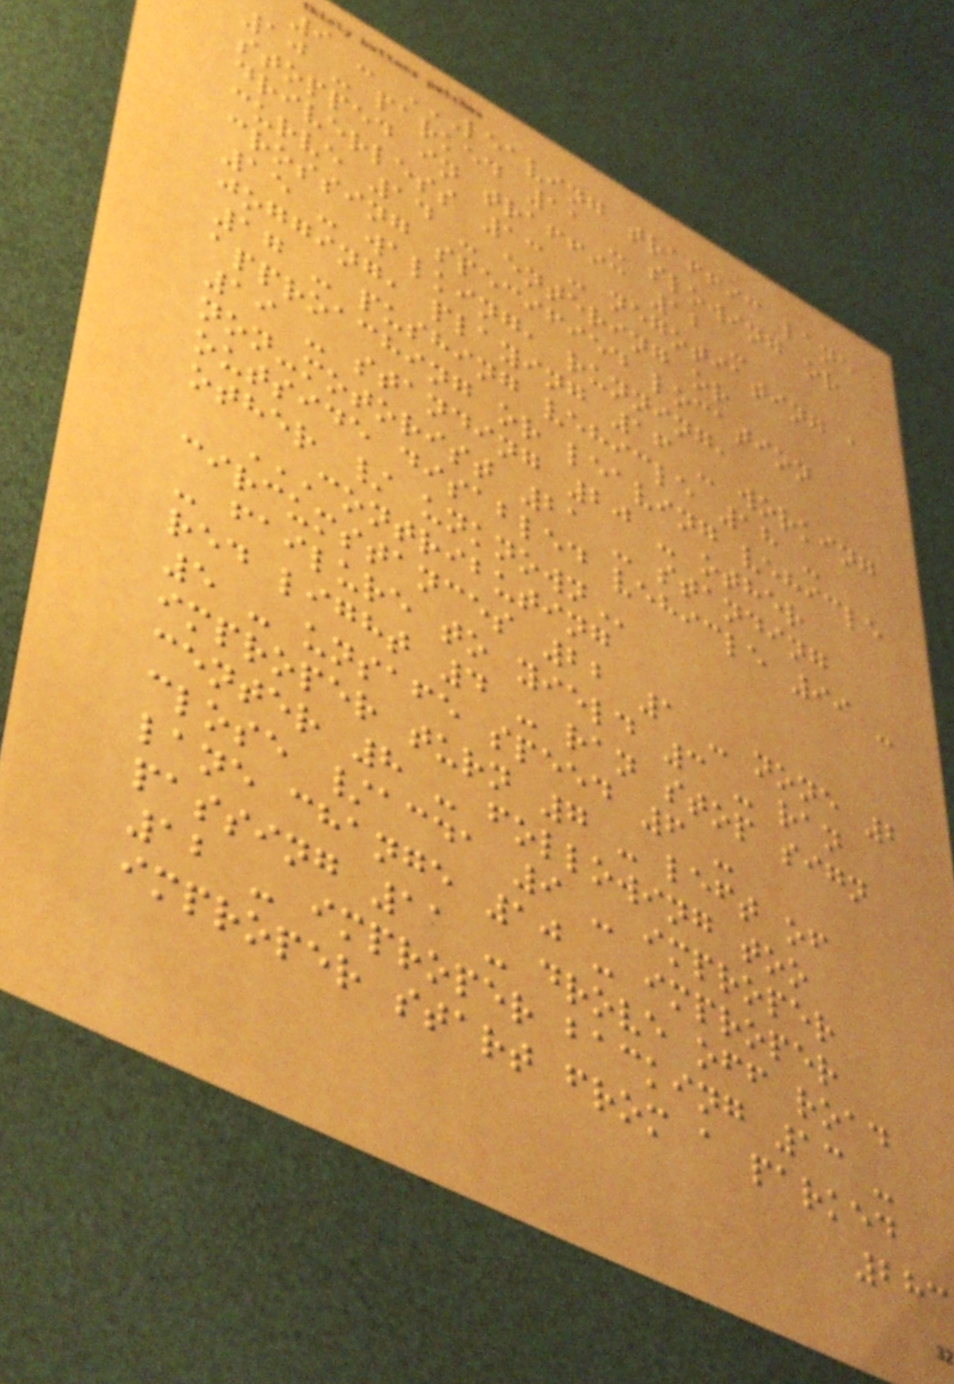9 - LEAVING TRAFFIC LANE
10 - PARKED 11 - SLOWING OR
STOPPED IN TRAFFIC 12 -
DRIVERLESS 13 - NEGOTIATING A
CURVE 14 - ENTERING OR
CROSSING SPECIFIED LOCATION
15 - WALKING, RUNNING,
JOGGING, PLAYING 16 - WORKING
17 - PUSHING VEHICLE 18 -
APPROACHING OR LEAVING VEHICLE
19 - STANDING 20 - OTHER
NON-MOTORIST 21 - STANDING
OUTSIDE DISABLED VEHICLE 99 -
OTHER / UNKNOWN
CONTRIBUTING
CIRCUMSTANCES 22 1 - NONE 2
- FAILURE TO YIELD 3 - RAN
RED LIGHT 4 - RAN STOP SIGN
5 - UNSAFE SPEED 6 -
IMPROPER TURN 7 - LEFT OF
CENTER 8 - FOLLOWING TOO
CLOSE /ACDA 9 - IMPROPER
LANE CHANGE 10 - IMPROPER
PASSING 11 - DROVE OFF ROAD
12 - IMPROPER BACKING 13 -
IMPROPER START FROM A PARKED
283
